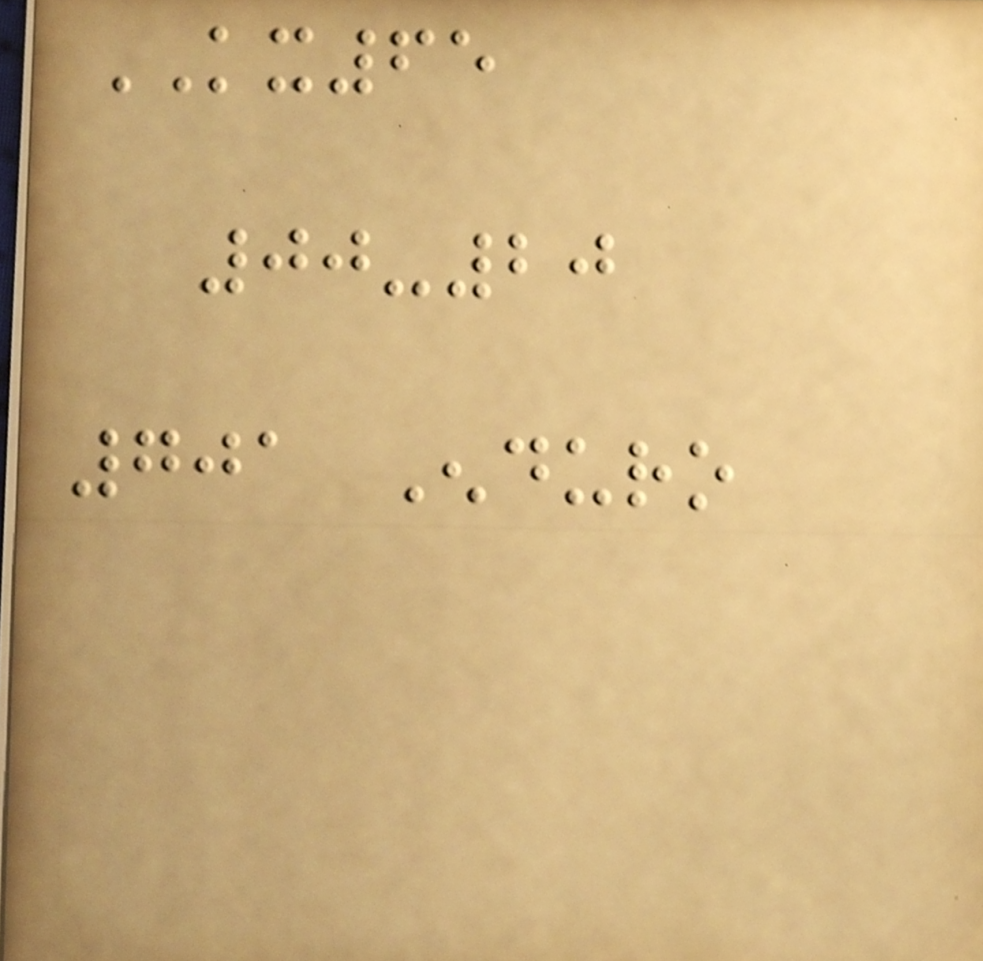KX65
00-20
701 Enduro
